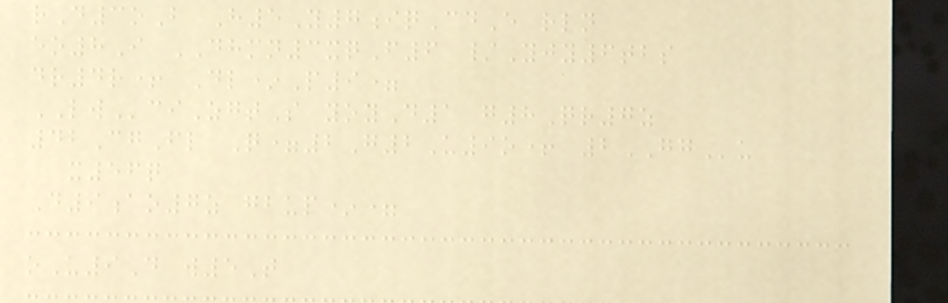rD3oB H5Y7iqCdE rln
eo8I DHMN3xqF6 /Yjy6tbs
dr4r+ Dl*P9=
LWciZgtS yoyD1 g8Qr7z
42CgFl Q=2G2U9o+ 2GGu
x56q
D9ao7z gbup*=
oU9D w5T
